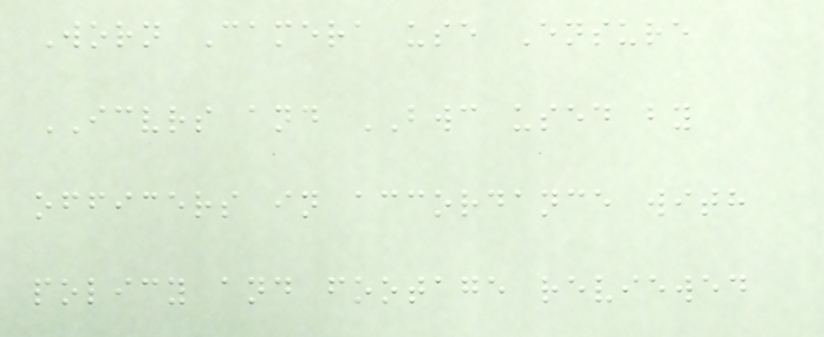Worn Camera use Ensure
ICVRS and BWC used by
officers in accordance with
policy and footage reviewed
